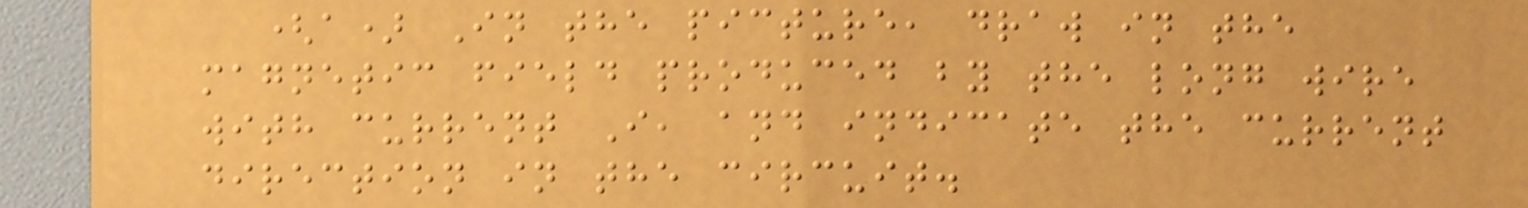(a) In the picture, draw in the
magnetic field produced by the long wire
with current I, and indicate the current
direction in the circuit.
